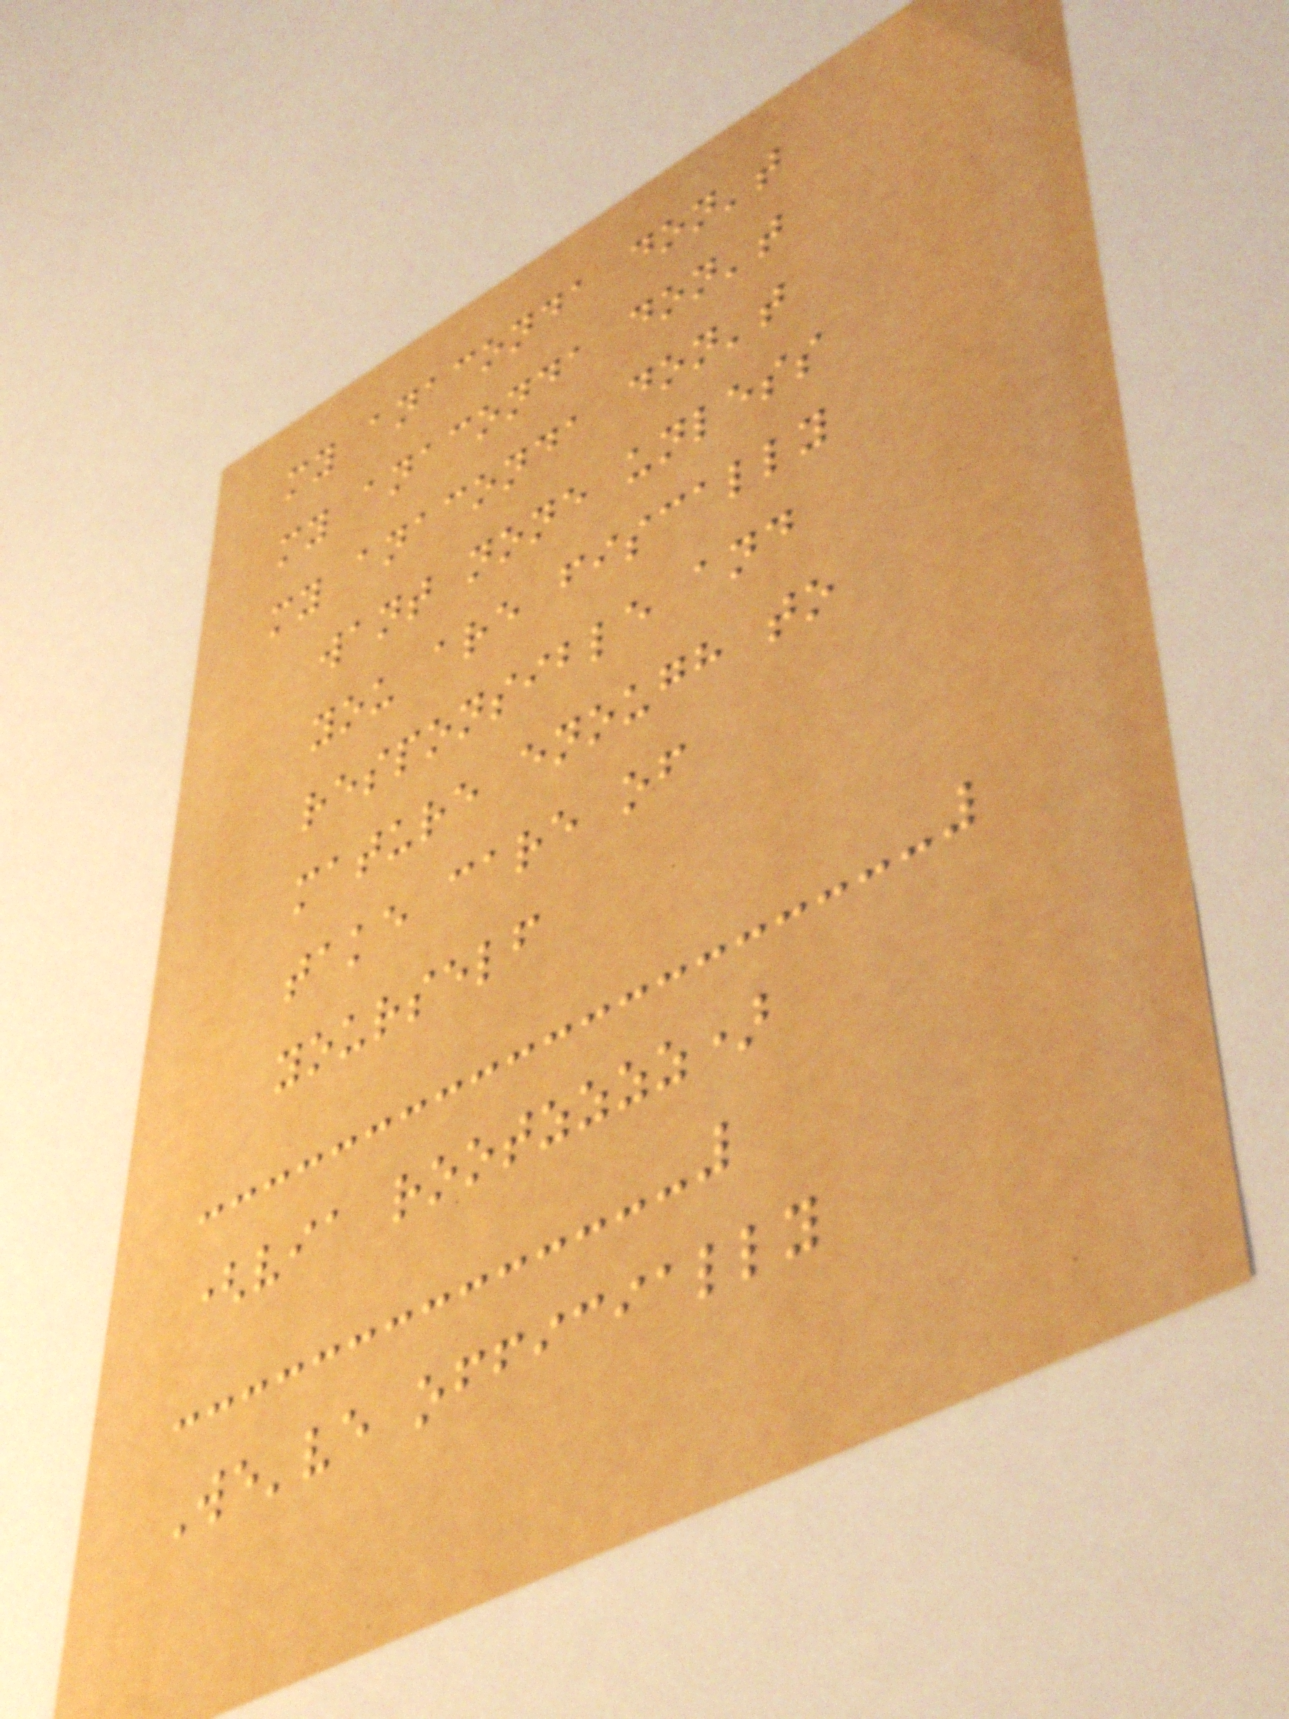my anaconda don't
my anaconda don't
my anaconda don't
want none unless
you are fiscally
responsible and
mature enough to
take care of
yourself
(via rootzzzz)
We've officially
